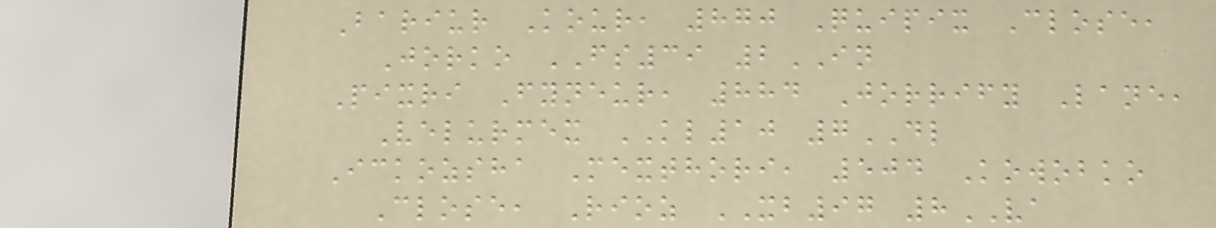Bariur Kour, 870 Quipix Close,
Jorko FS39 2IN
Pixri Fyneur, 884 Jorrify Lane,
Velurmex KL10 7DL
Ickozsha Mexthori, 504 Kowobko
Close, Rioz XB97 8VA
